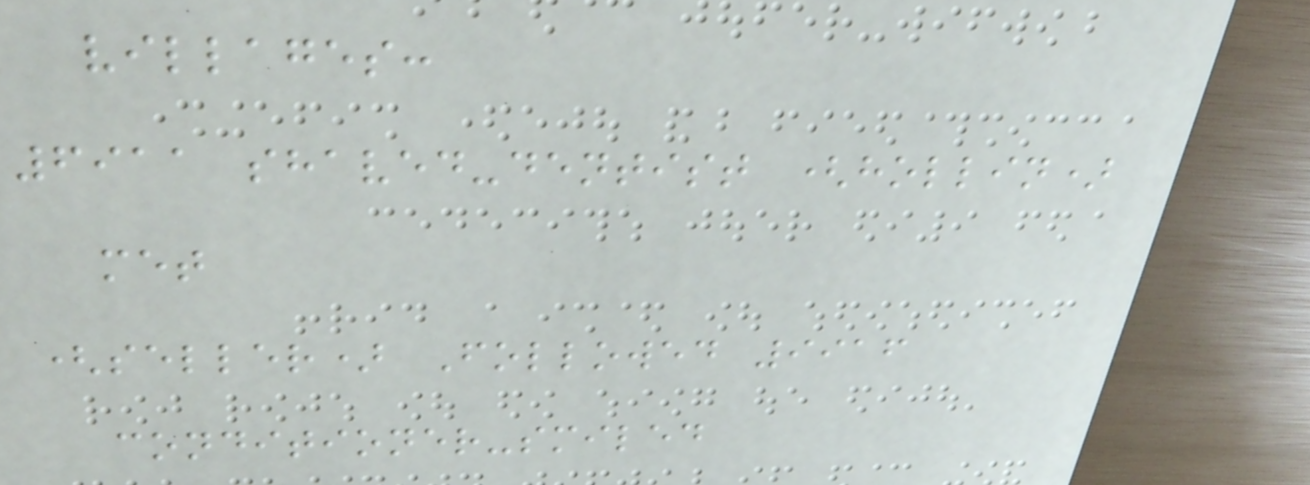villages:
6911 shaved-dentist (hollin)
met
(seller) Followed 9916
conditioner-smiled
